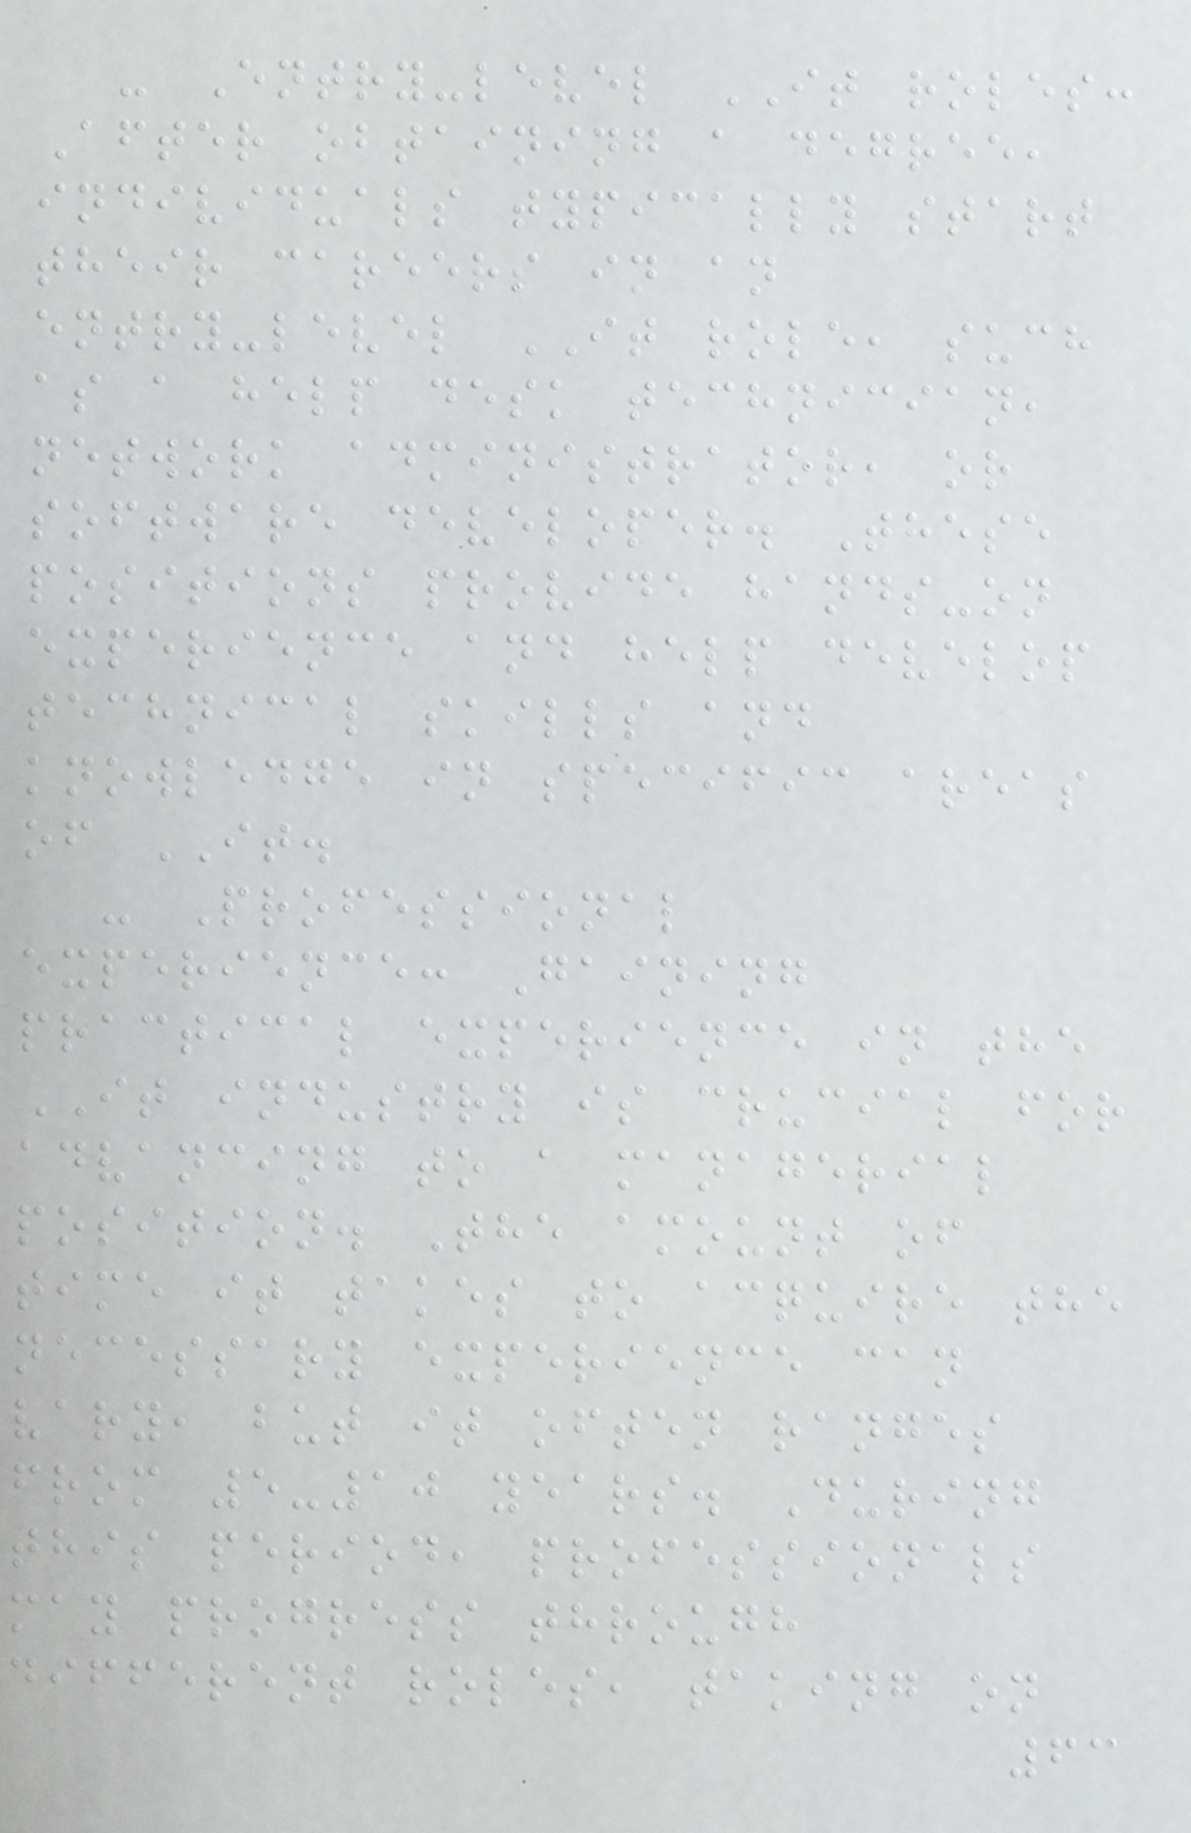- Entry-level IT roles:
After obtaining a degree,
individuals typically start
their careers in an
entry-level IT role, such
as a help desk technician,
network administrator, or
software developer. These
positions provide hands-on
experience and help develop
technical skills and
knowledge in specific areas
of IT.
- Professional
experience: Gaining
practical experience in the
IT industry is crucial for
advancing to a managerial
position. The amount of
time it takes to acquire the
necessary experience can
vary, but it often ranges
from 5-10 years. During
this period, professionals
may progress through
different roles, taking on
63
